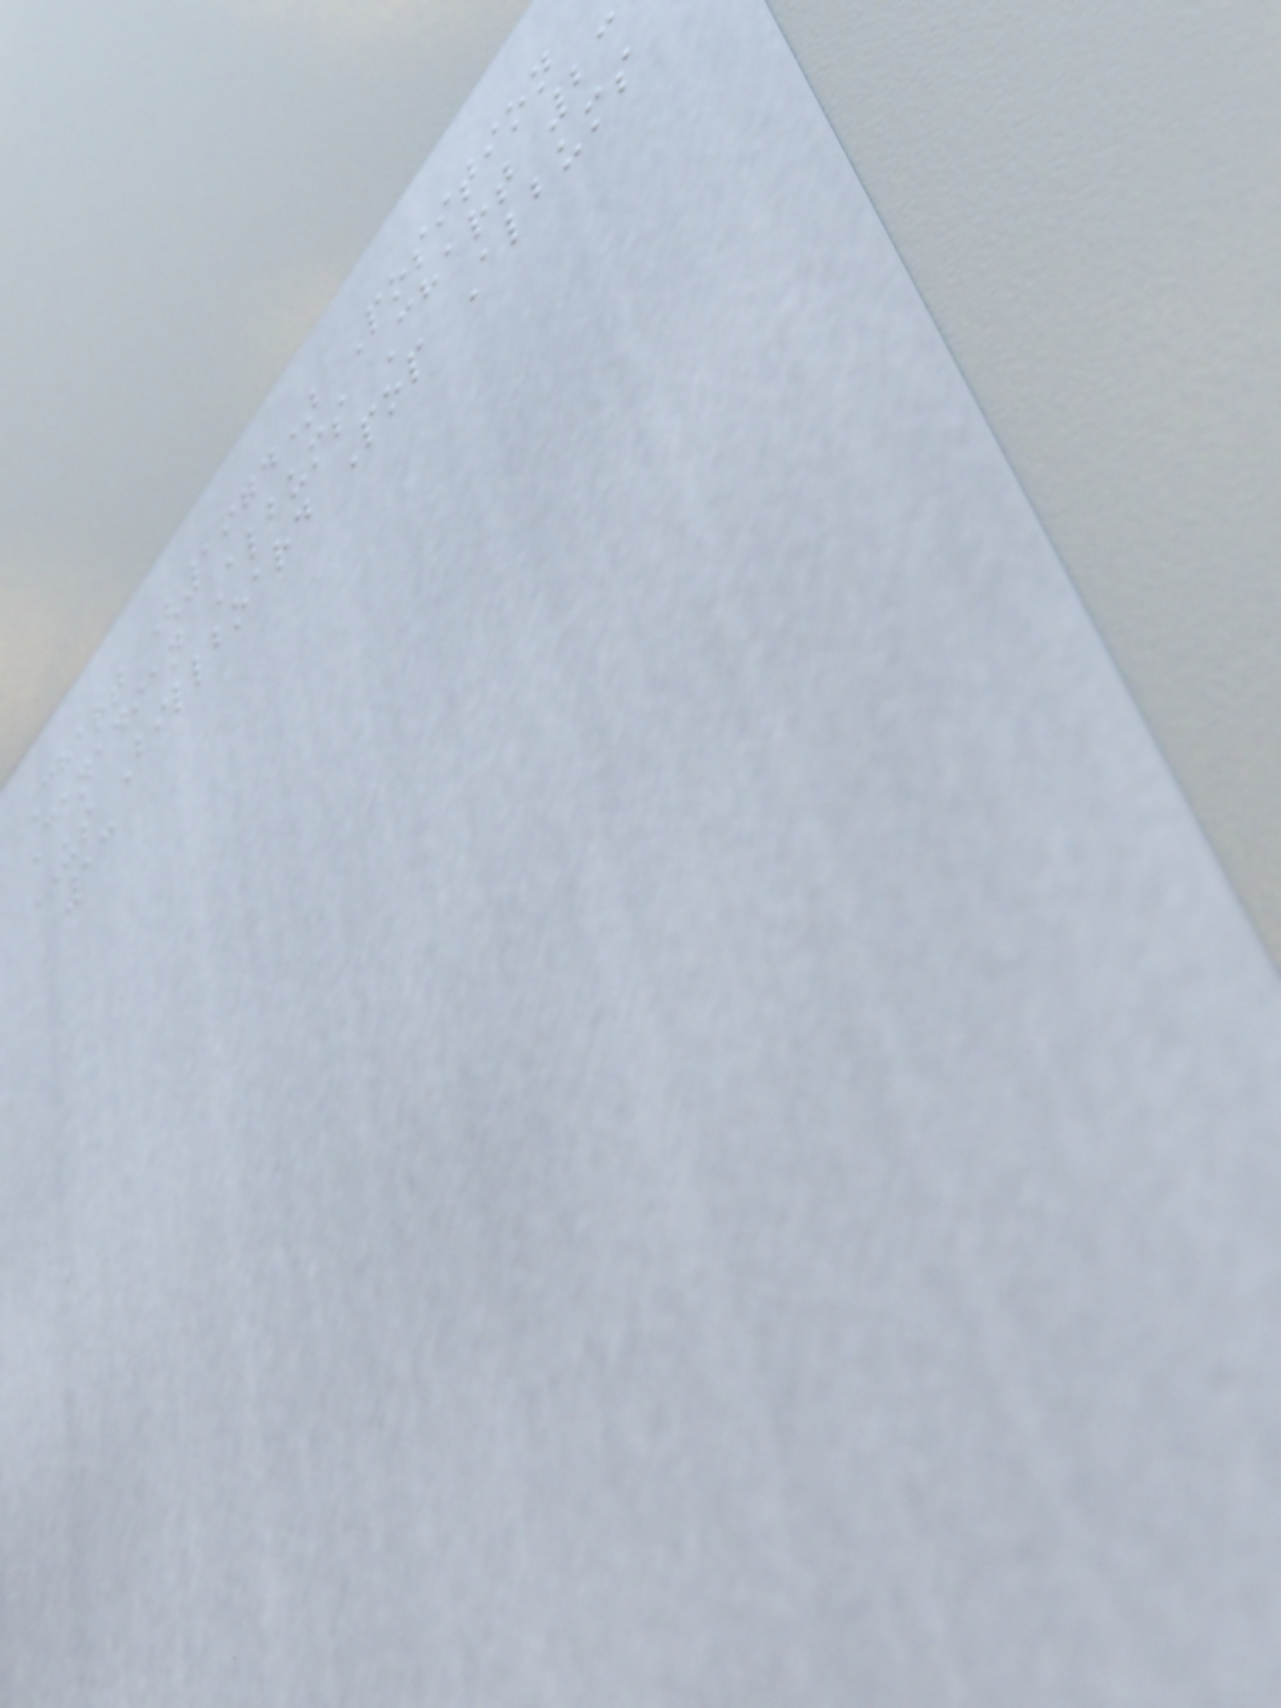Chart (1974) Position
Canadian Albums Chart 23
US Billboard Pop Albums
13
